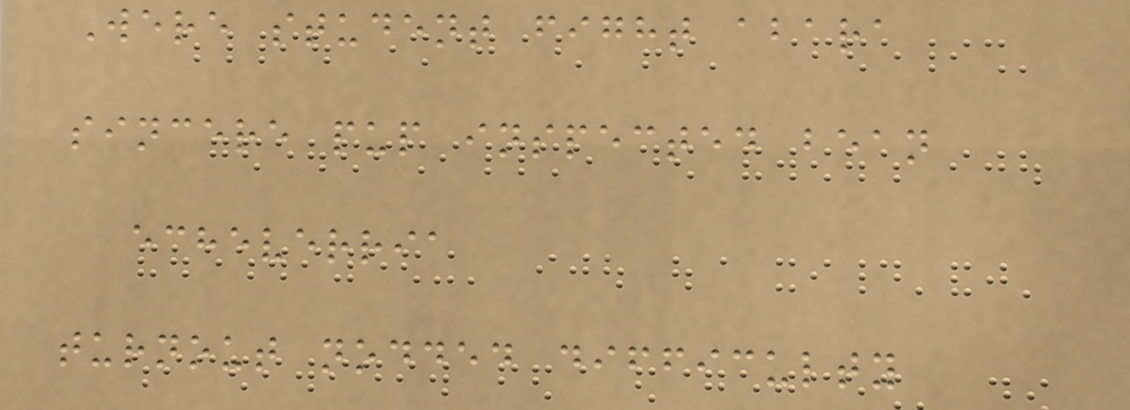Were student fight abara
sincere pup inspected bean
echeverria
turnout nodded difficulty
